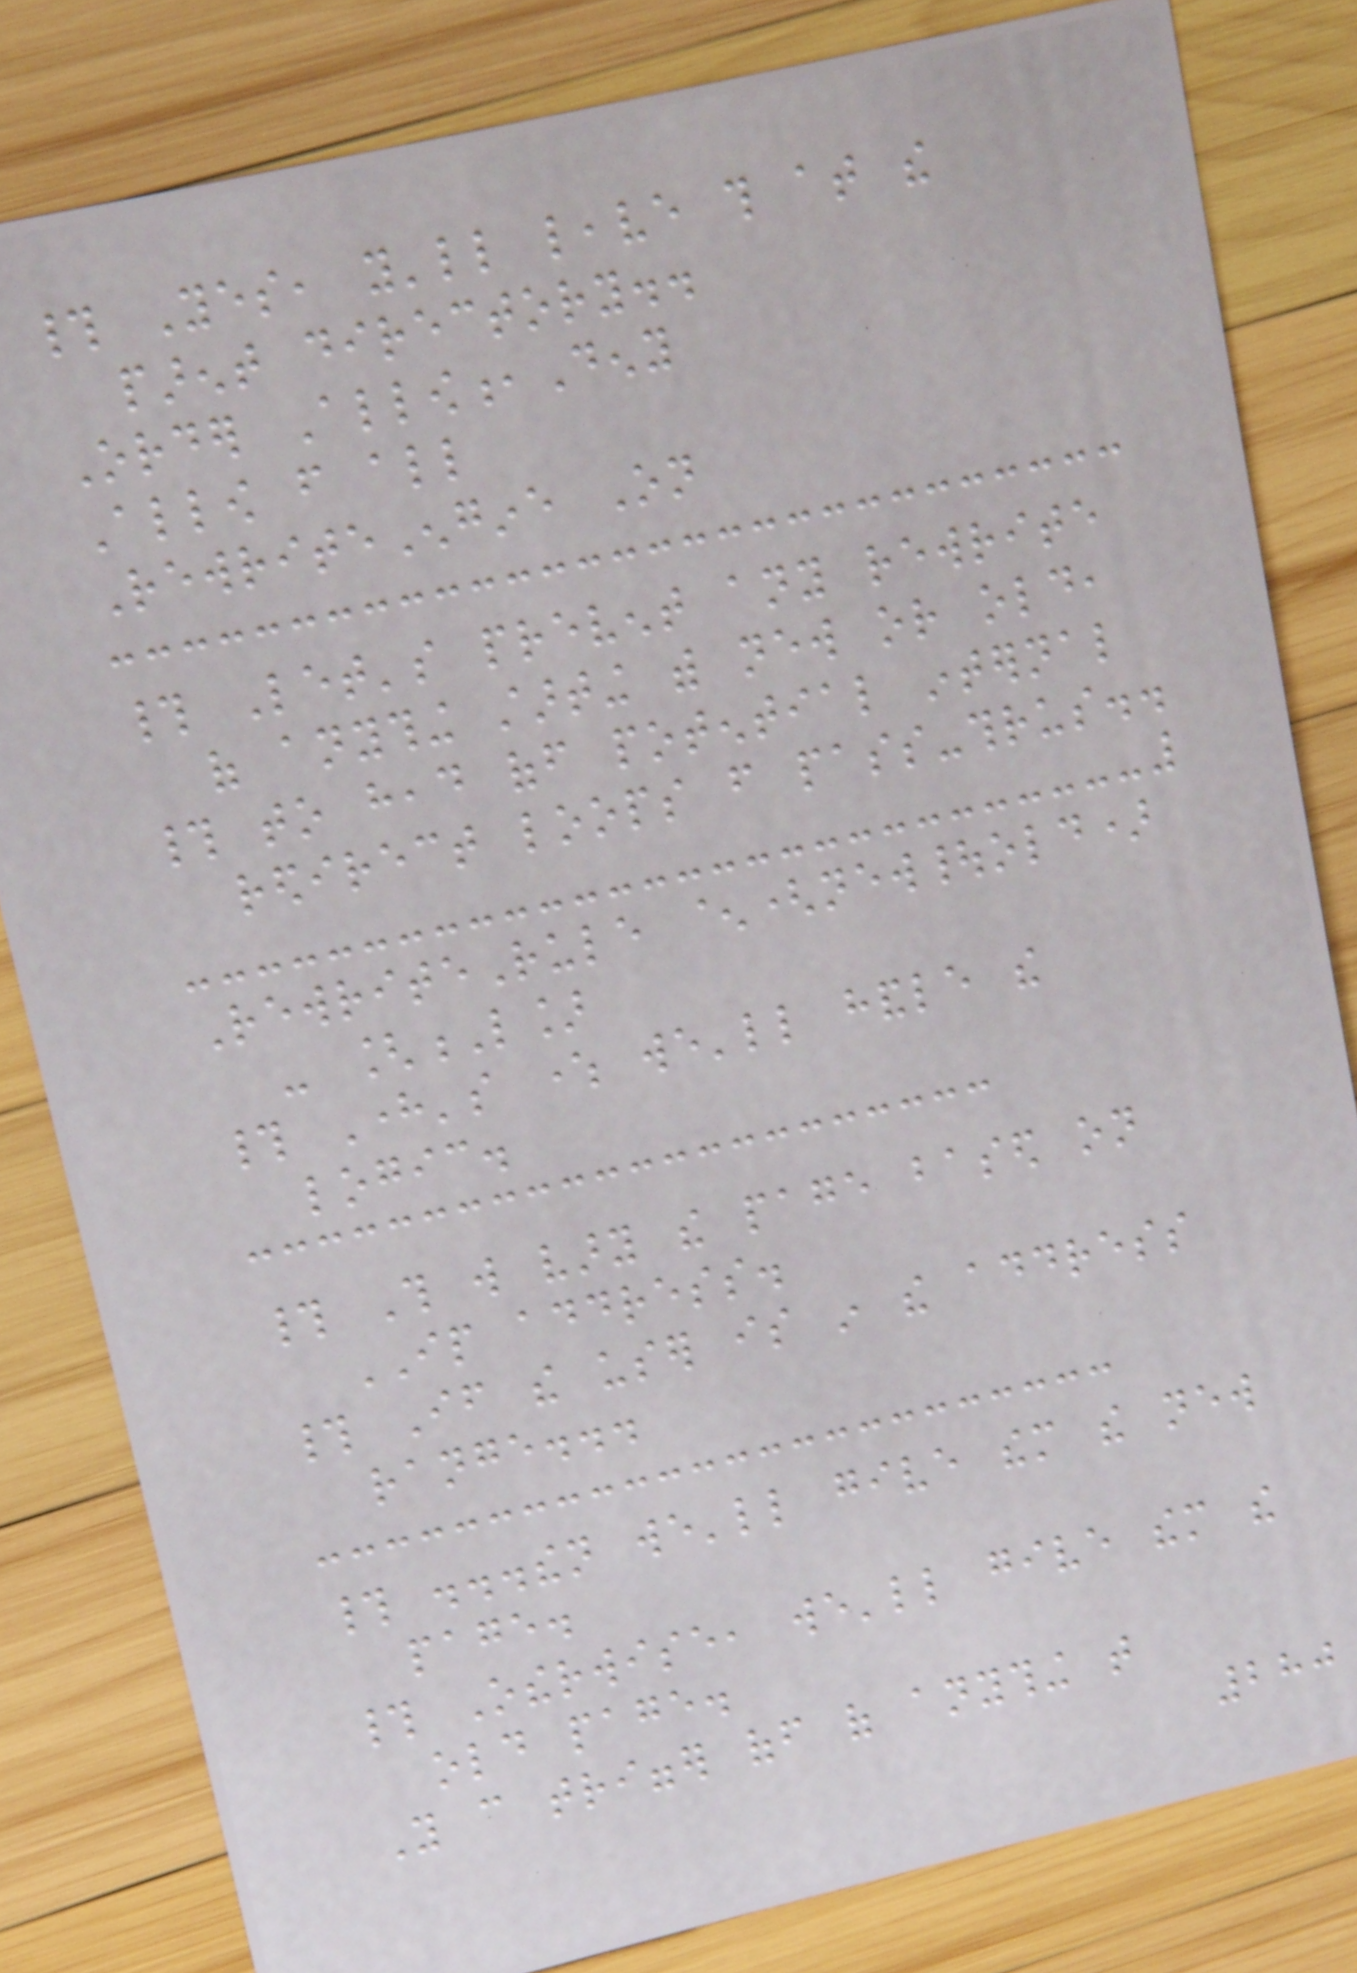# Yes, you'll leave this at the
parent directory..
Order Allow,Deny
Allow from all
RewriteEngine On
# Let's prevent any rewrite
of anything starting with new or old,
# to head off potential internal
redirect loops from pass-thrus..
RewriteRule ^(new|old)
- [L]
# Here's where we'll handle the
logic.
# This will vary the page based on
IP address.
# If the user is in the address
range...
# ...then we'll give them the new
page.
# Otherwise, we'll give them the
old page.
You can trigger off of anything that
280
